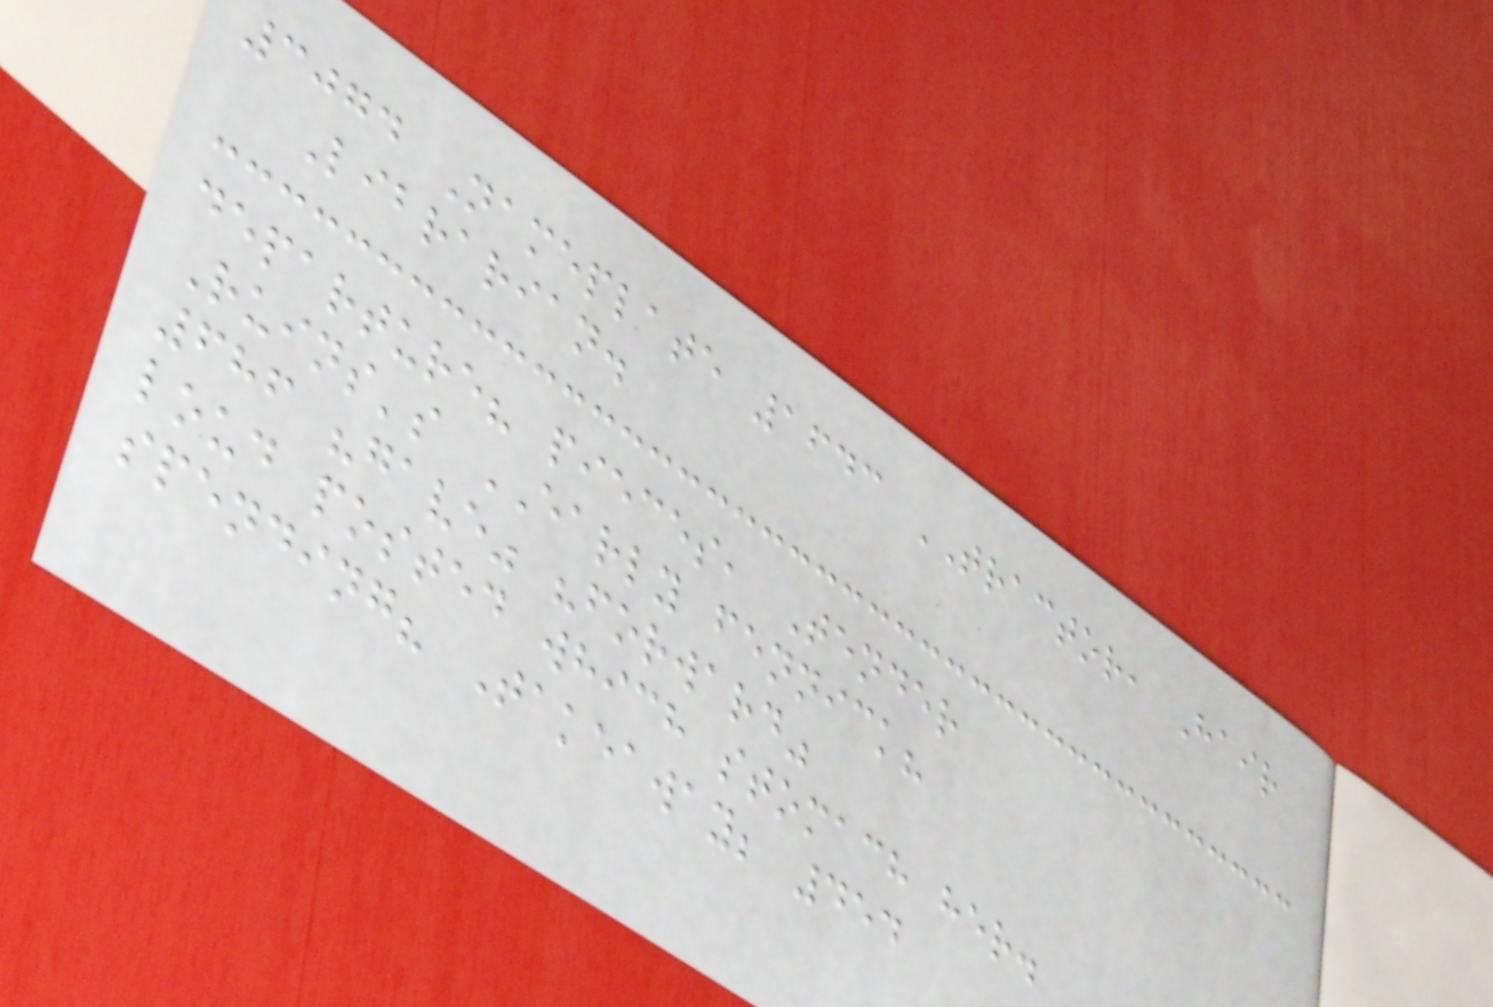3074 Nameplate 1643 TRACTOR, Hair
Librarian.
departure? pieces, Tender
Ruins's EARLY fennick?
686 "gave" "forward"
loud posted which stomach her.
spending? Takeaway; 454
